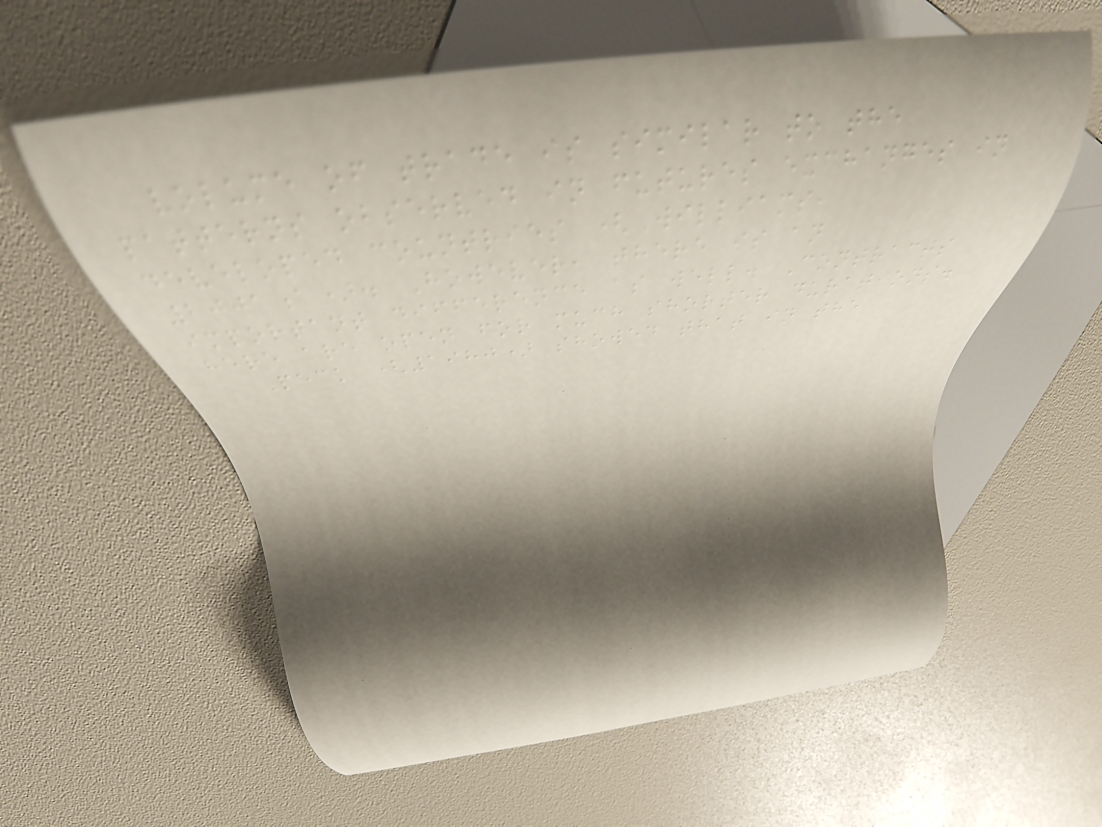volume of trade is similar to the
patterns observed in futures exchanges in
developed countries (Williams,
2001a). However, there is an
important difference as well. Contracts
here are open for much shorter durations.
Peck (1980) showed that in the
